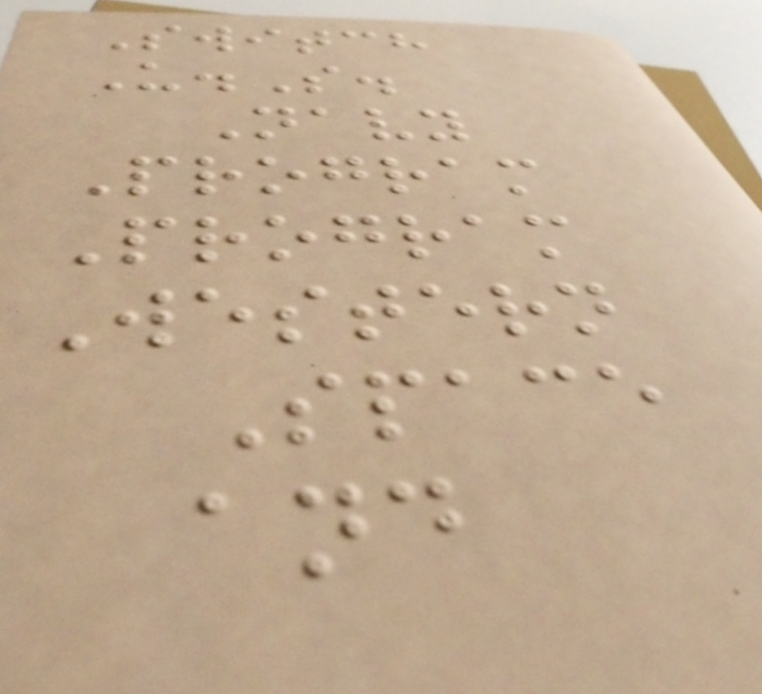Switch
U.S.
Navy
Program
Program
Western
Space
and
